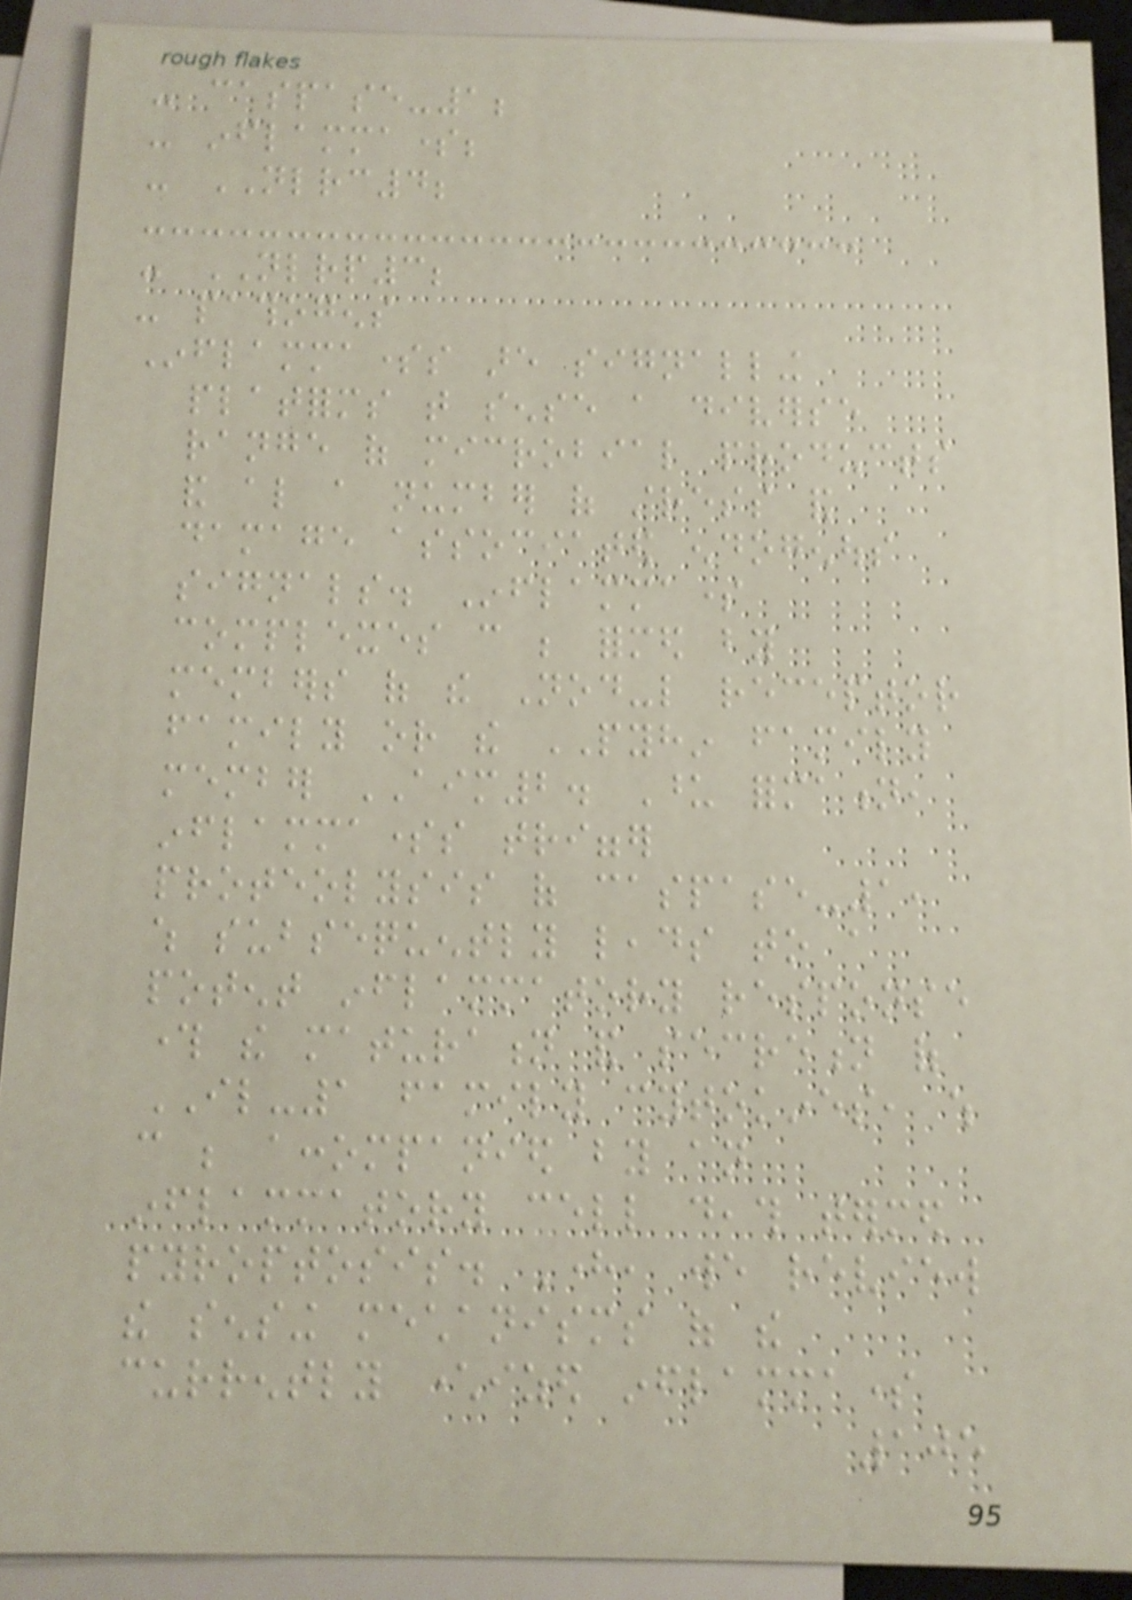- caspase-1;
- inflammasome;
- NLRC4;
- NLRP3;
- pathogens
Inflammasomes are signalling
platforms that sense a diverse
range of microbial products
and also a number of stress and
damage associated endogenous
signals. Inflammasome
complexes can be formed by
members of the Nod-like receptor
family or the PYHIN family
member AIM2. Upon formation,
inflammasomes trigger
proteolysis of caspase-1,
which subsequently leads to a
potent inflammatory response
through the maturation and secretion of
IL-1 family cytokines, which
can be accompanied by an
inflammatory cell death termed
pyroptosis. Here, we review
the sensing mechanisms of the
currently characterized inflammasome
105
